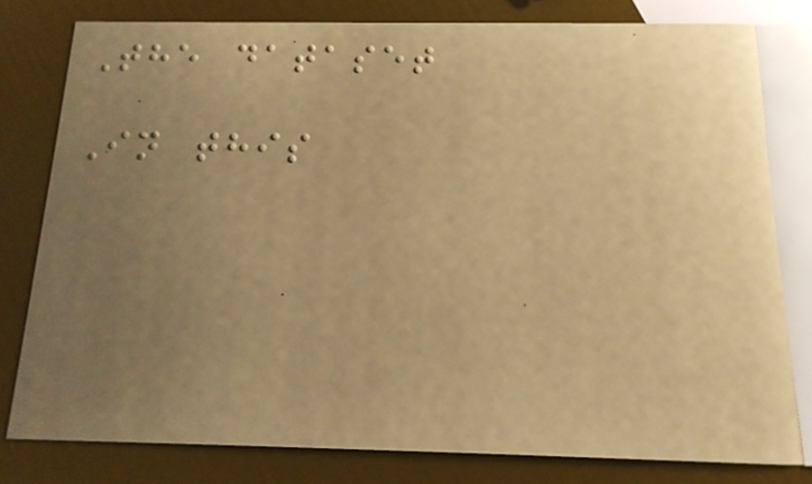The dataset
In this
